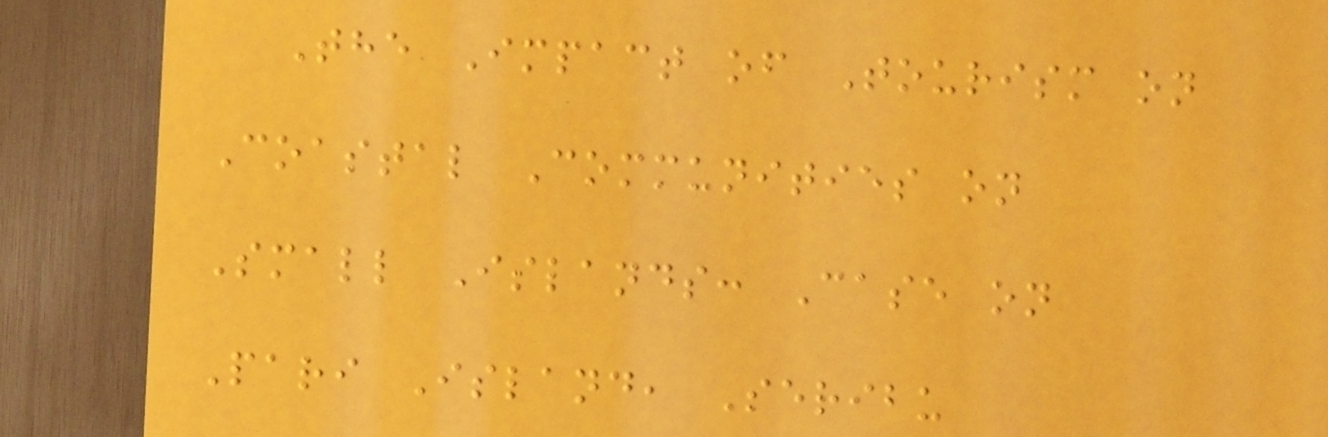The Impact of Tourism on
Coastal Communities on
Small Islands: Case on
Pari Island, Seribu
